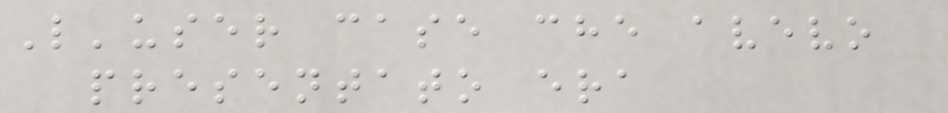L'user case che avevo
presentato era
